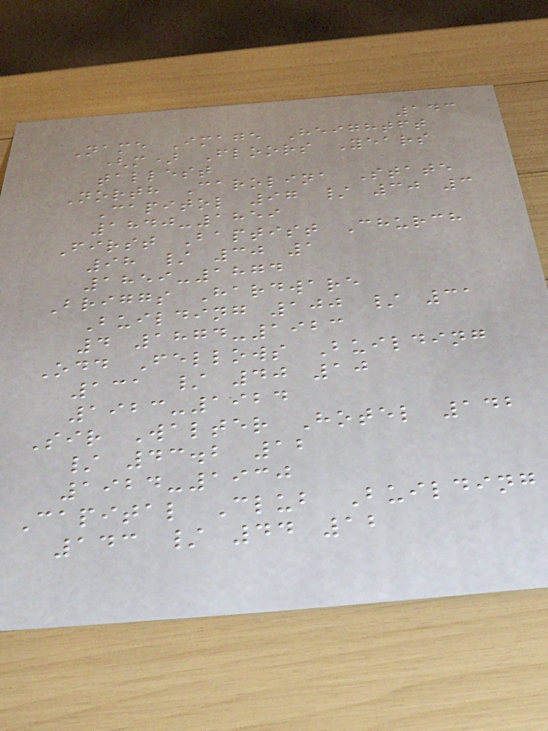143
Name Image Heightft
(m) Floors Years
tallest
North Carolina State
Capitol 97 / 30 3
1840-1859
First Baptist Church
98 / 30 1
1859-1874
Briggs Hardware
Building 100 / 31
4 1874-1923
Odd Fellows Building
131 / 40 10
1923-1924
Sir Walter Hotel 142
/ 43.2 12
1924-1930
Capital Club Building
143 / 44 12
